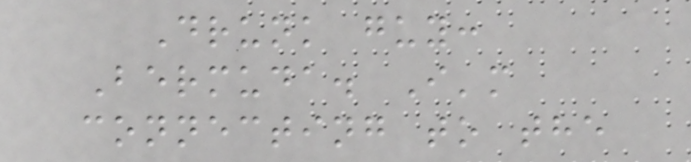Drunk guy:
Bermuda. I'm
connecting to the
